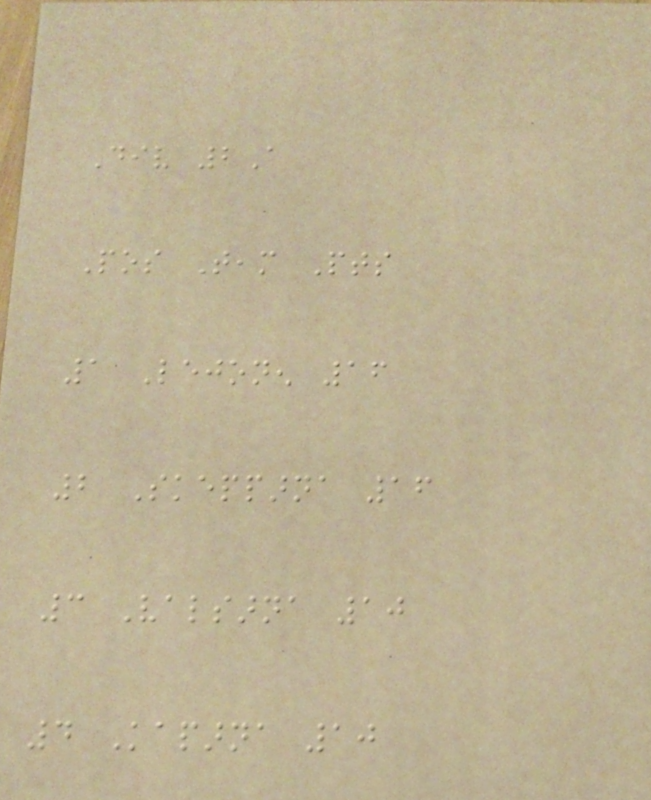Div 2A
Pos Team Pts
1 Lejonen 16
2 Skepparna 16
3 Valsarna 10
4 Kaparna 10
